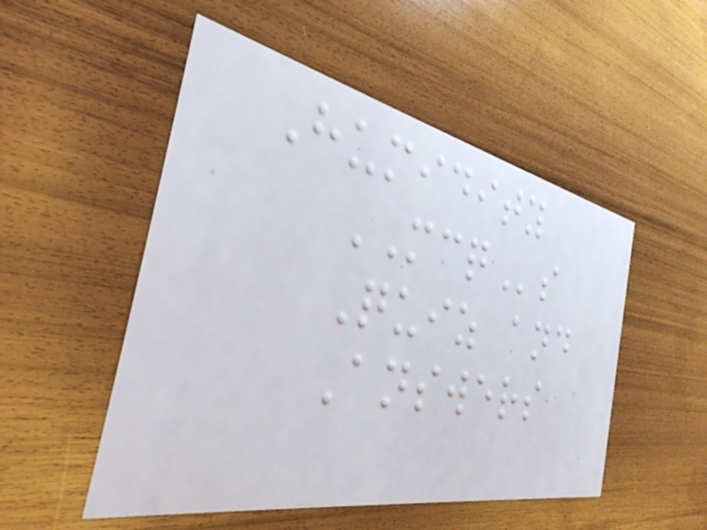Humidity
MCQs
Quiz and
Answers
